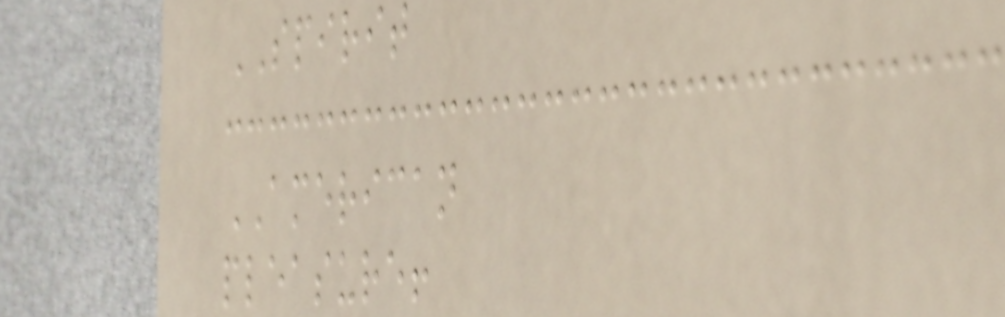SPIRIT
AMERICAN
pleasure!
